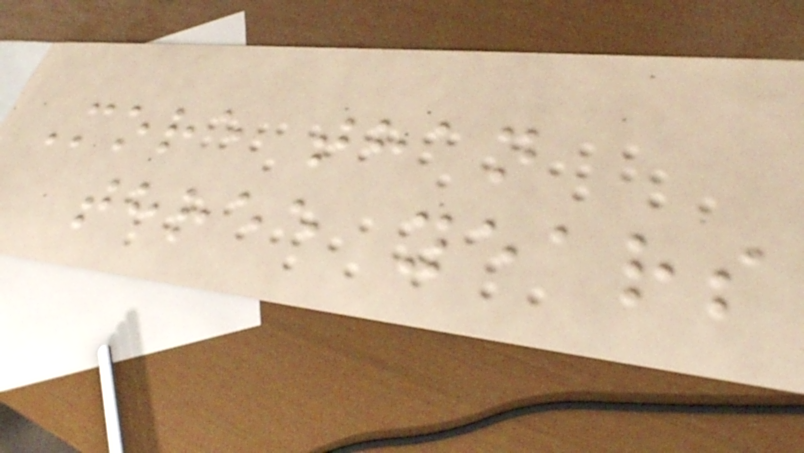More than
three years
